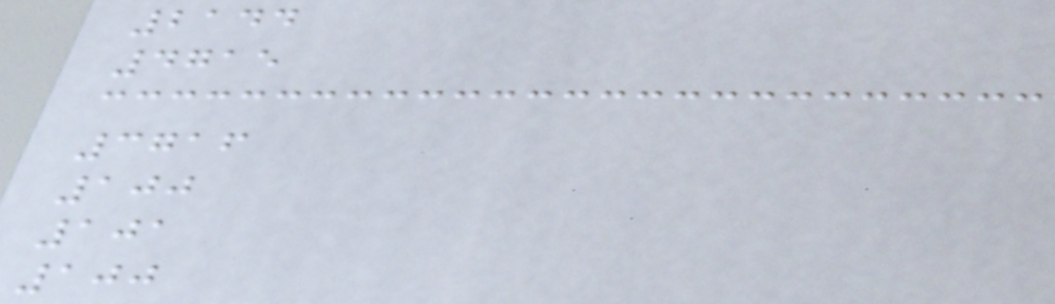2144
4715
3716
100
101
100
